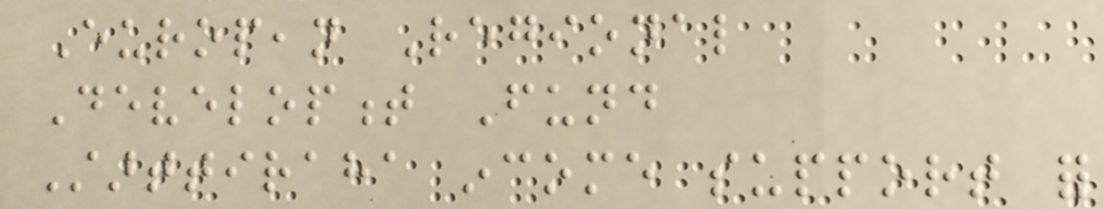European Regional
Development Fund
Starttiraha income support for
